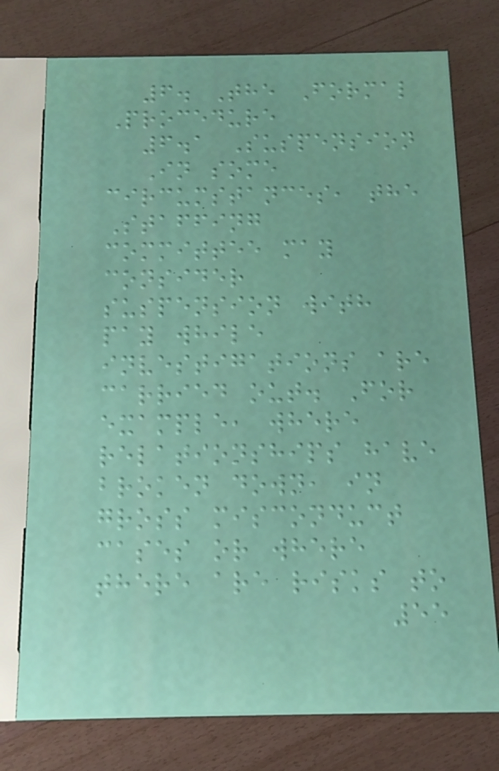6. The Formal
Procedure
6.1 Suspension
In some
circumstances, the
Staffing
committee may
consider
suspension with
pay while
investigations are
carried out. For
example, where
relationships have
broken down, in
gross misconduct
cases or where
there are risks to
55
